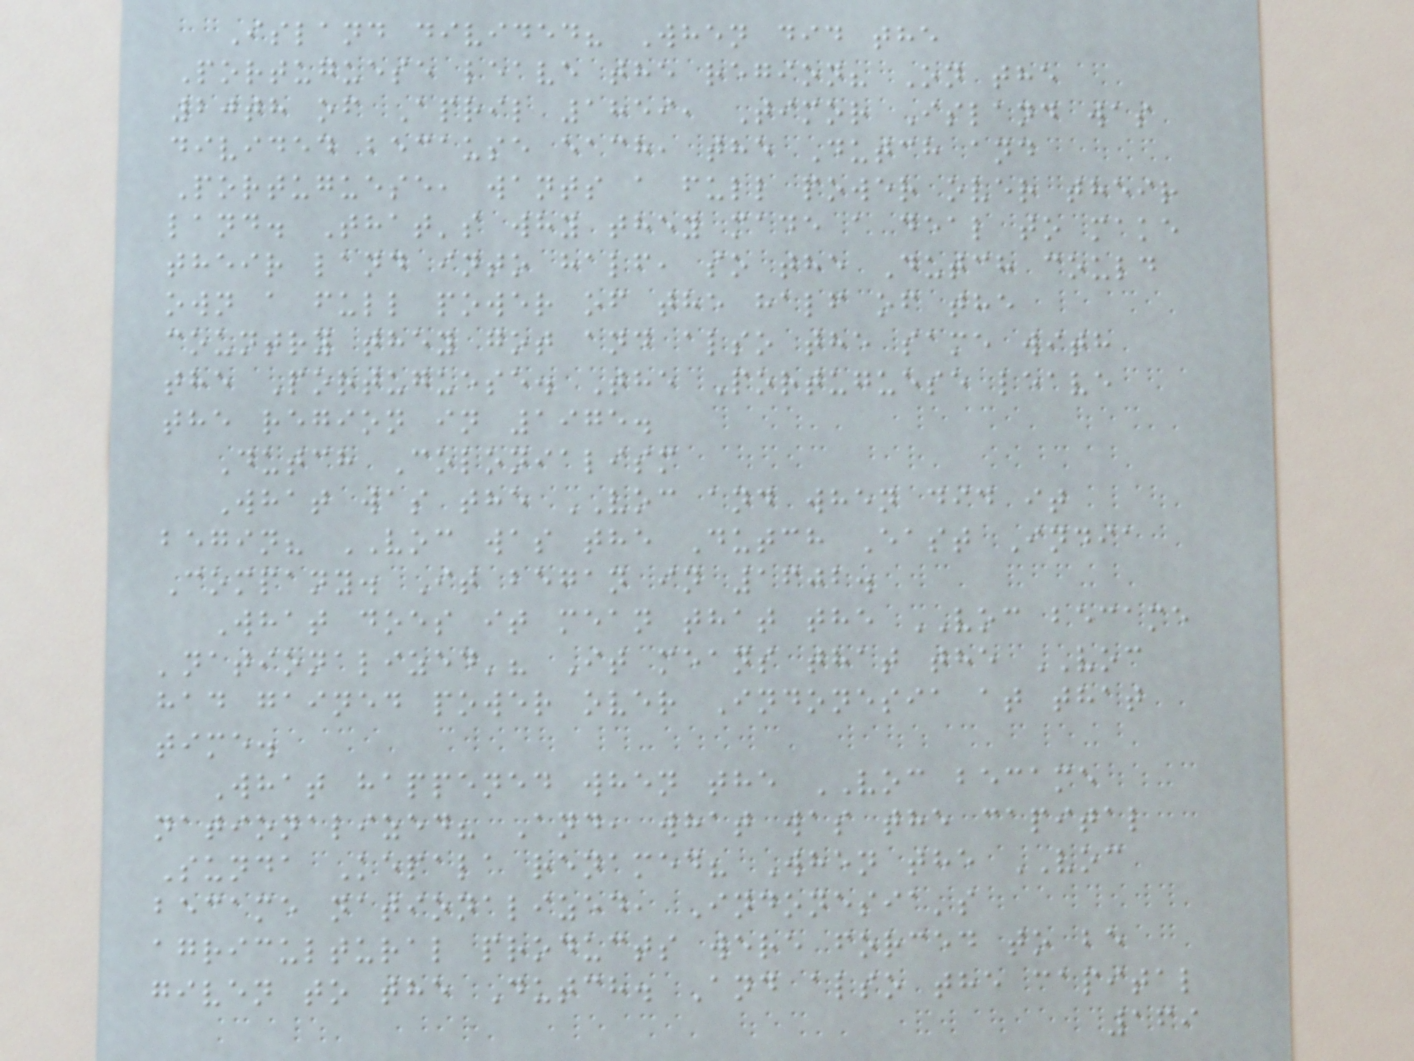Island divided? When did the
Portuguese leave the region? On the
20th of April 1859, Timor Island was
divided because each, the Dutch and
Portuguese, wants a full power over their
land. That's why they made a deal to make
their land into half, so the Dutch could
own a full power of the half of the
country they got and also the same with
the Portuguese. The Portuguese leave
the region in 1975.
Dutch Colonialism
What was the VOC and when did it
begin? VOC was the Dutch East India
Company. It began in 1602.
What does it mean that the VOC became
'nationalized'? It means that the VOC
had gained power over Indonesia at that
time.
What happened when the VOC became
nationalized? And, what was the capital
Sunda Kepala renamed? When the VOC
became nationalized, Indonesia's
agricultural products were forced to be
given to the Dutch. And also the capital
169
